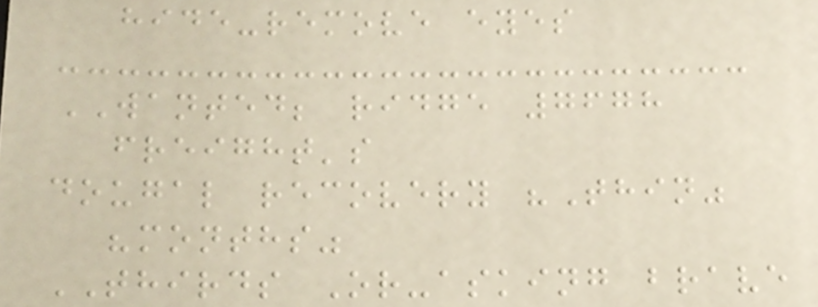hide-remove eyes
WANTED; ridge 7678
freight's
dougal recovery "Thin"
"months"
THIRDS Or-asking brave
